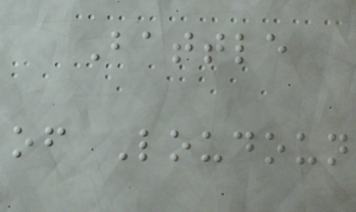Battle
of Loudoun
